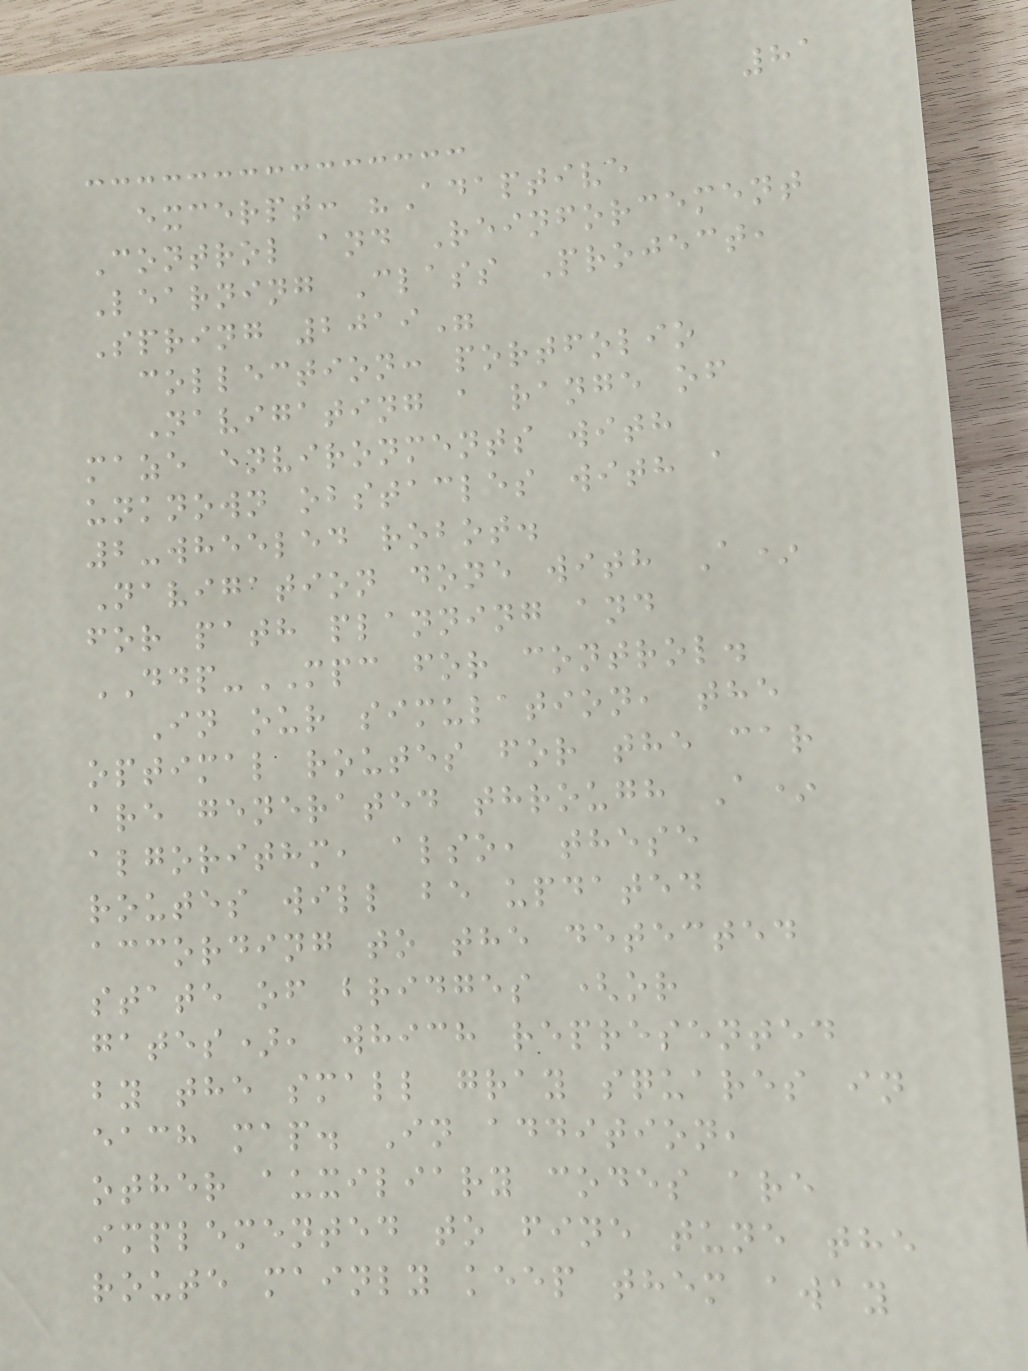81
excerpt: "Adaptive
Control and Reinforcement
Learning Class Project,
Spring 2019"
collection: portfolio
Navigating a range of
maze environments with
unknown obstacles with a
2-wheeled robot.
Navigation done with A*
for path planning and
DDP-MPC for control.
In our simulation, the
optimal routes for the car
are generated through A*
algorithm, also, these
routes will be updated
according to the detected
state of bridges (or
gates), which represented
by the small gray squares in
each map. In addition,
other auxiliary codes are
implemented to fine tune the
route mainly keep them away
